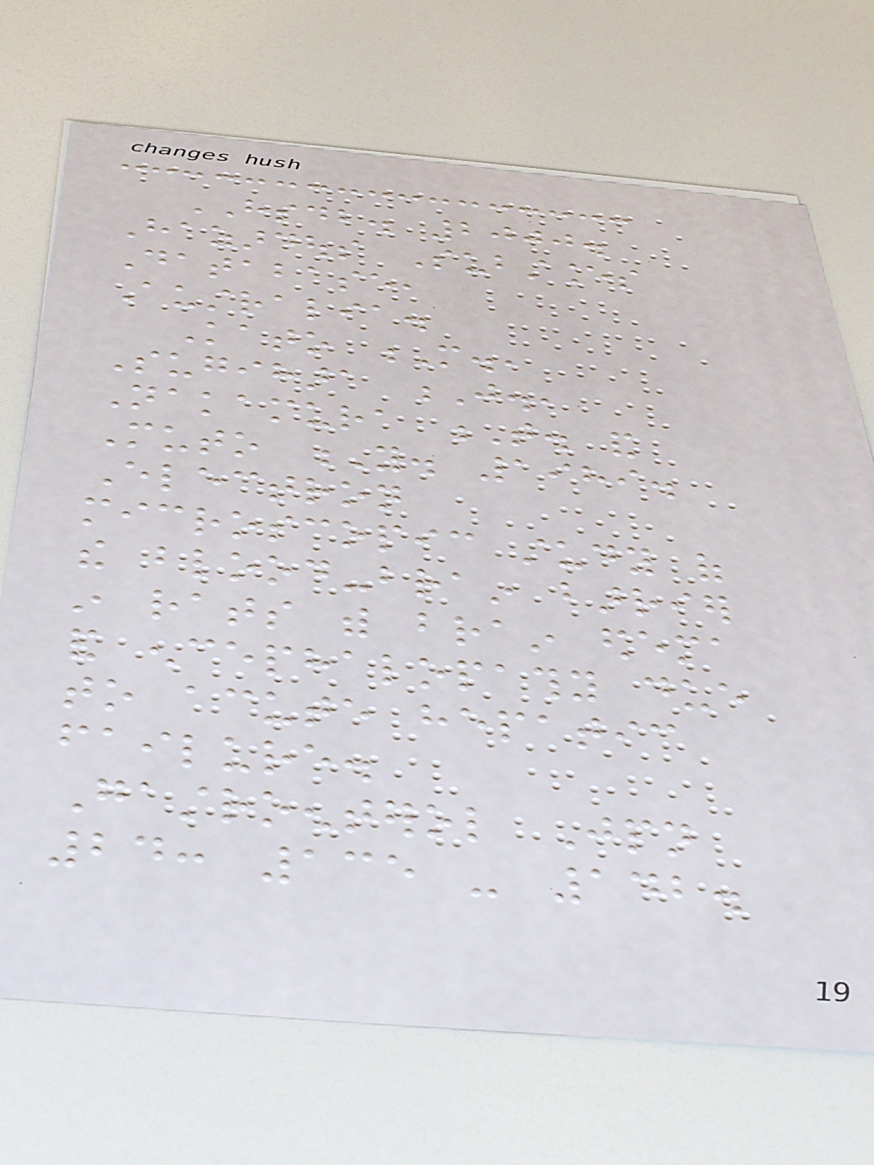HSDB. 2000.
Hazardous Substances
Database,
Australia.
Kato M.,
Sugihara J.,
Nakamura T. and
Muto Y. 1989.
Electron
microscopic study of
the blood-brain barrier
in rats with brain edema
and encephalopathy due
to acute hepatic
failure.
Gastroenterol Jpn
24: 135 - 142.
